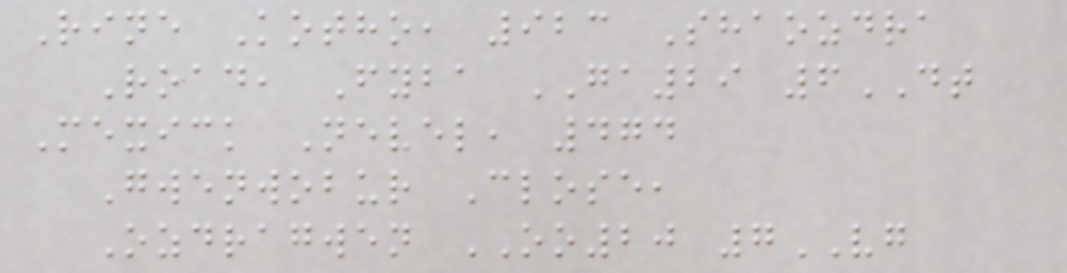Rine Kotho, 923 Shaozdra
Road, Fyba GA29 6DT
Mexick Nevel, 474
Gwenwobur Close,
Ozdragwen OO20 7VG
